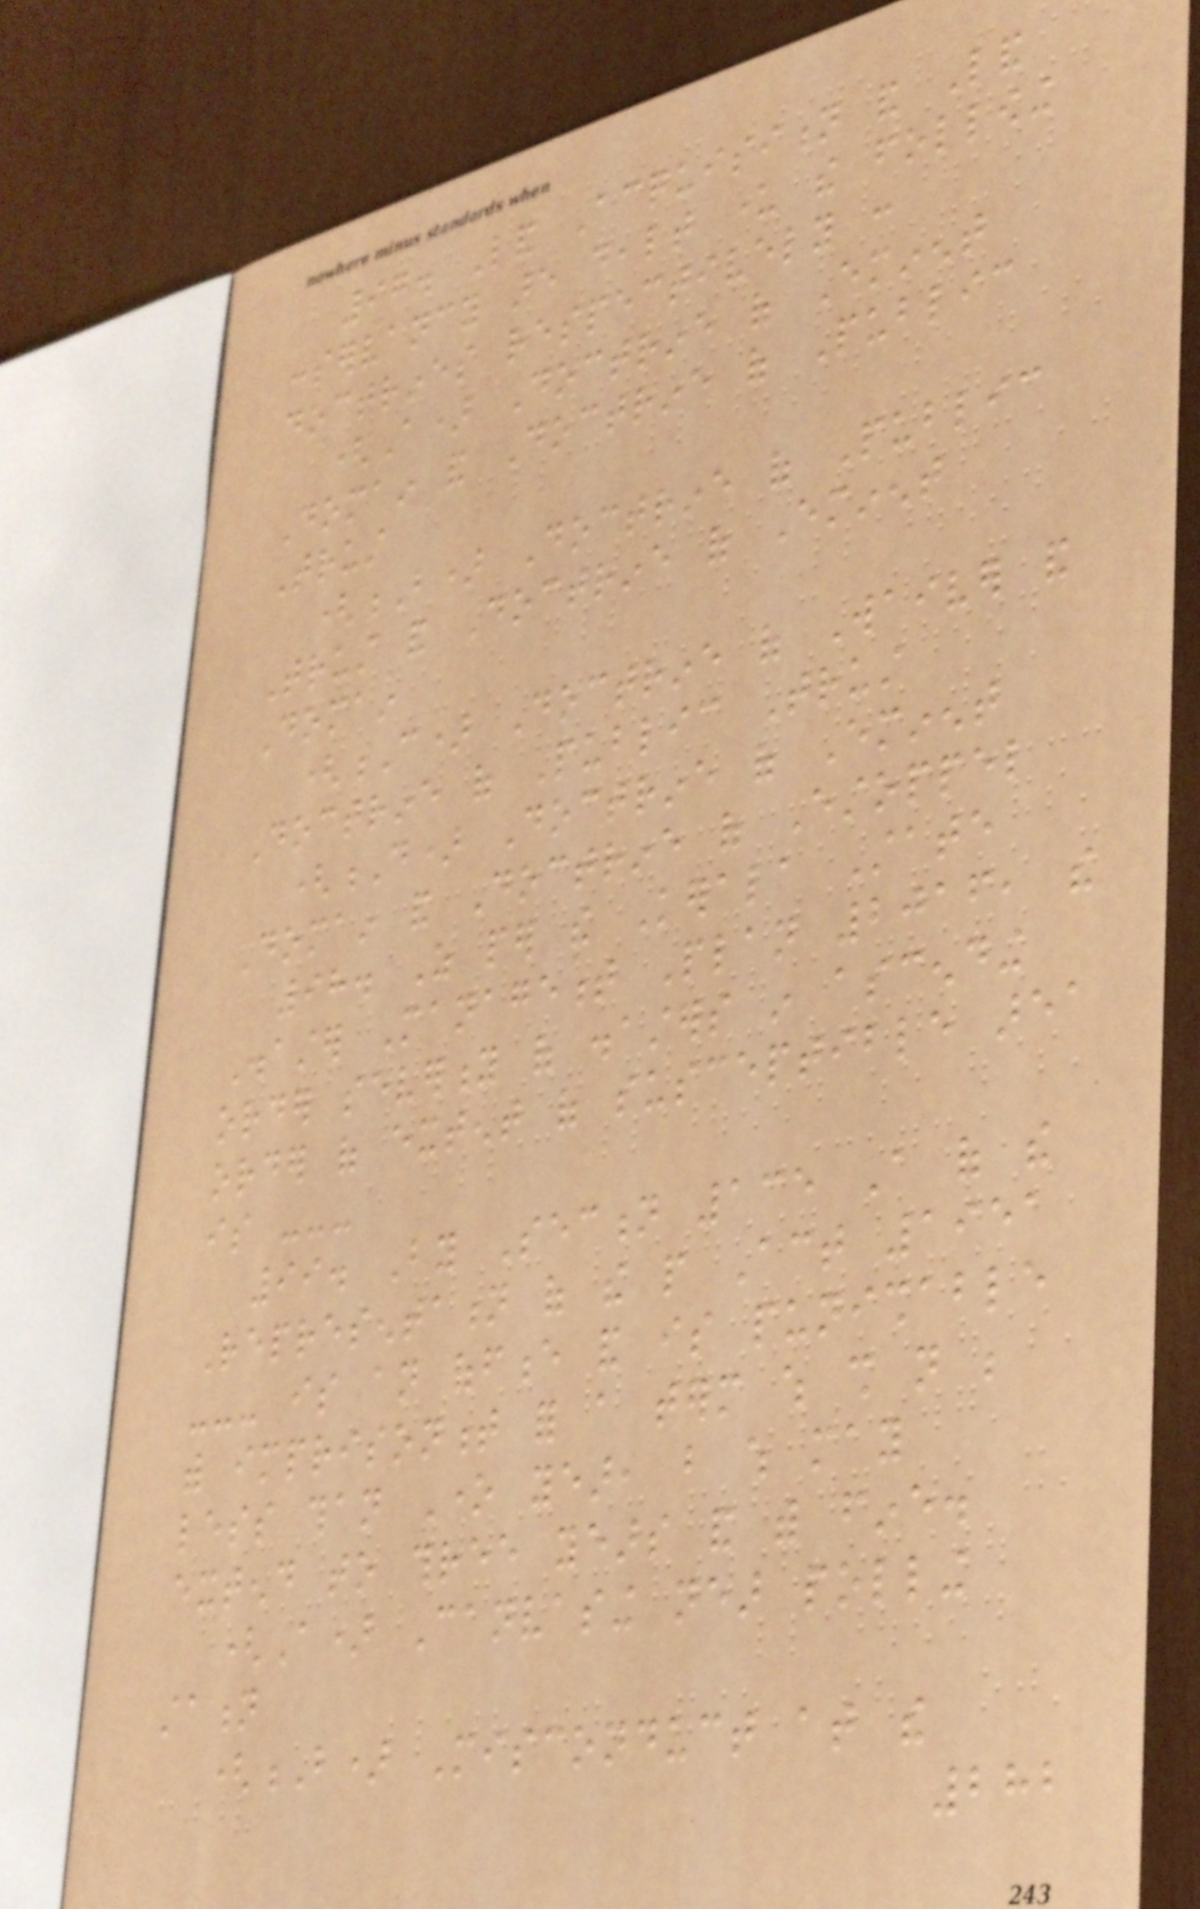97. Land Acquisition and Land
conservancy are dealt under the following
doctrines respectively :
(A) Doctrine of Eminent
Domain and Doctrine of Public
Trust
(B) Doctrine of Public
Trust and Doctrine of Eminent
Domain
(C) Doctrine of Waiver and
Doctrine of Public Trust
(D) Doctrine of Eminent
Domain and Doctrine of Estoppel
98. As per the Kerala State
Disaster Management Plan 2016, the
order severity of disasters in ascending
order of extent of susceptible area
is ---
99. By Section 135 A of the
Representation of the people Act 1951
--- is an offence and is punishable
with imprisonment for a term which shall not be
less than One year, but which may
extend to three years and with fine.
(A) Canvasing near polling
station
(B) Misconduct at the
282
